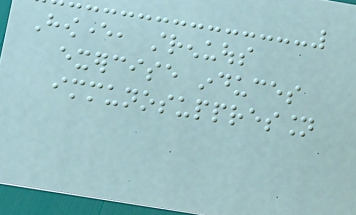However, strenuous
exercise induces
immunosuppression
